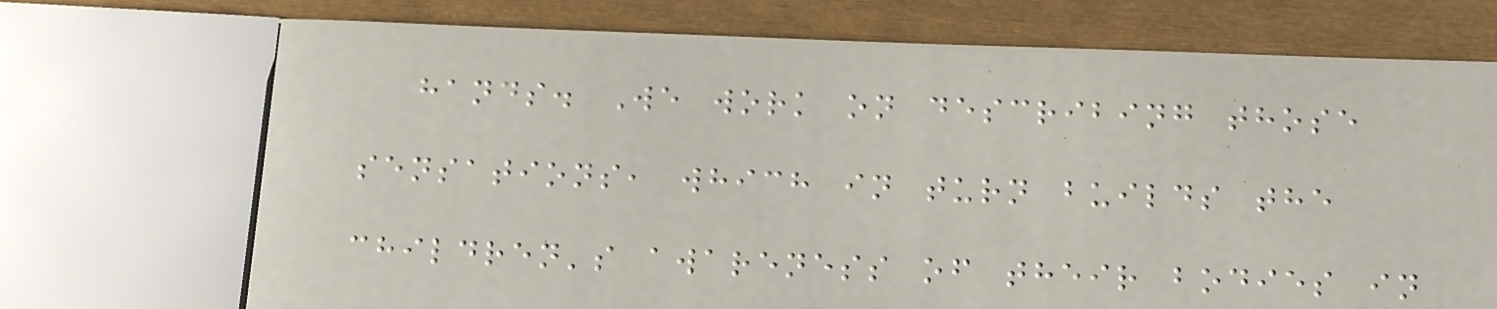hands. We work on describing those
sensations, which in turn builds the
children's awareness of their bodies in
